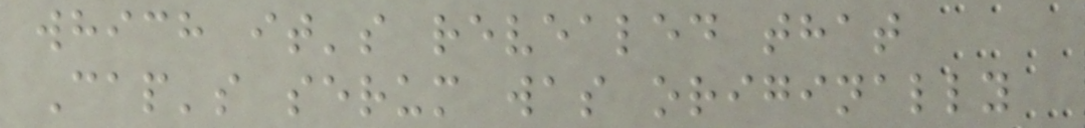which it's revealed that
Cap's serum was originally
